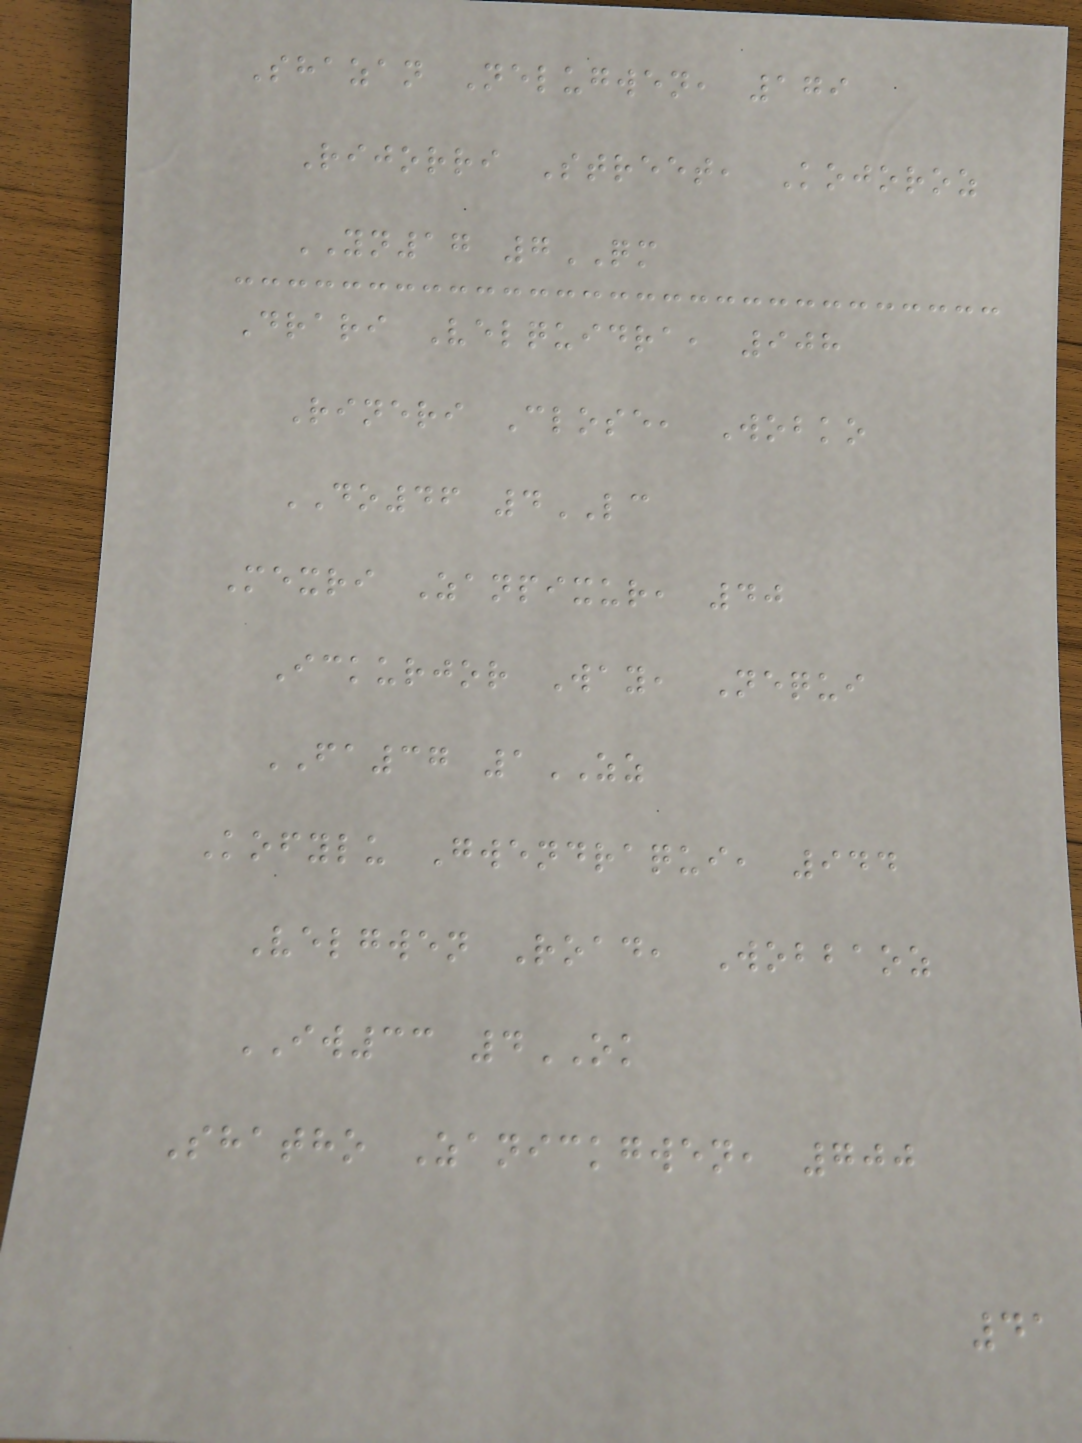Shazan Nelugwen, 179
Rijorri Street, Kojoroz
YN17 7QM
Drari Velquidra, 908
Rineri Close, Wobko
DO46 4LC
Mexri Zanpixur, 40
Ickurjor Way, Nequi
FA37 1ZZ
Kofylu Gwendraqui, 944
Velgwen Road, Wobbaoz
IW33 4OK
Shatho Zanickgwen, 700
41
